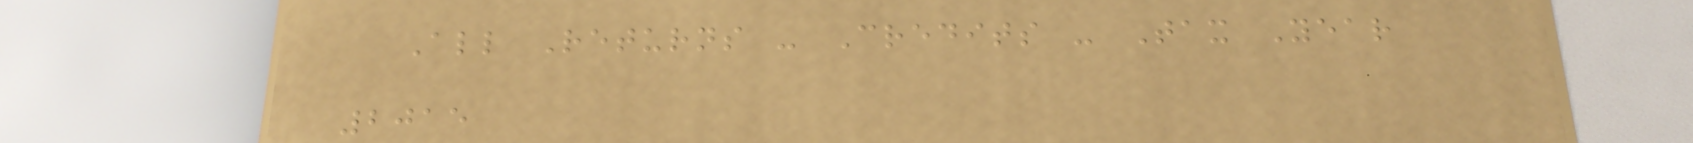All Returns - Credits - Tax Year
2015
